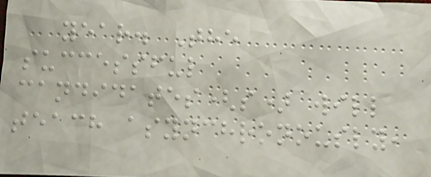year. The
successful
candidates(s) will
teach asynchronously,
